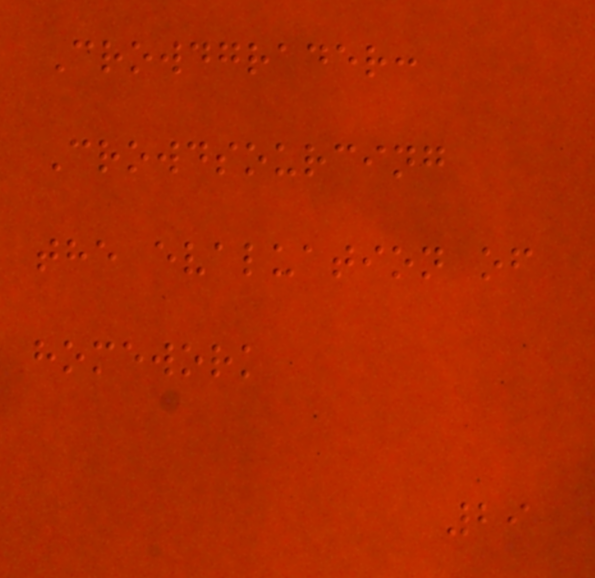Crowdgrader:
Crowdsourcing
the evaluation of
homework
29
